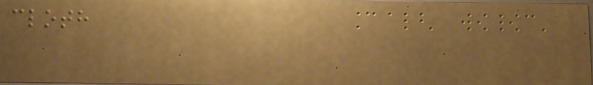cloth
